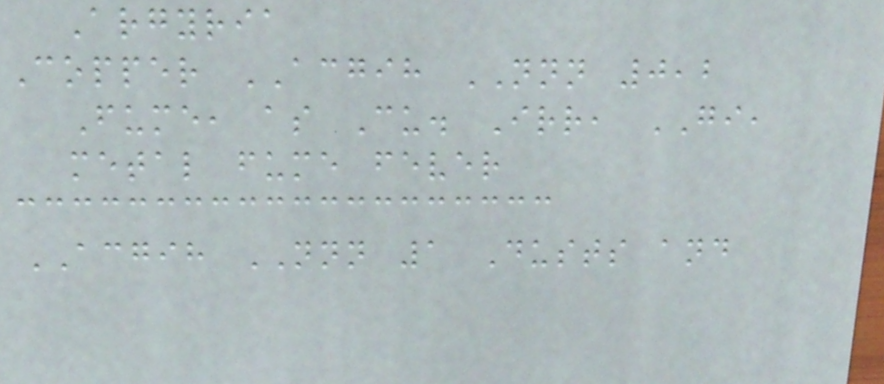Argyria
Copper ACGIH NNN 0,2
Fume, as Cu. Irr, GI,
metal fume fever
ACGIH NNN 1 Dusts and
